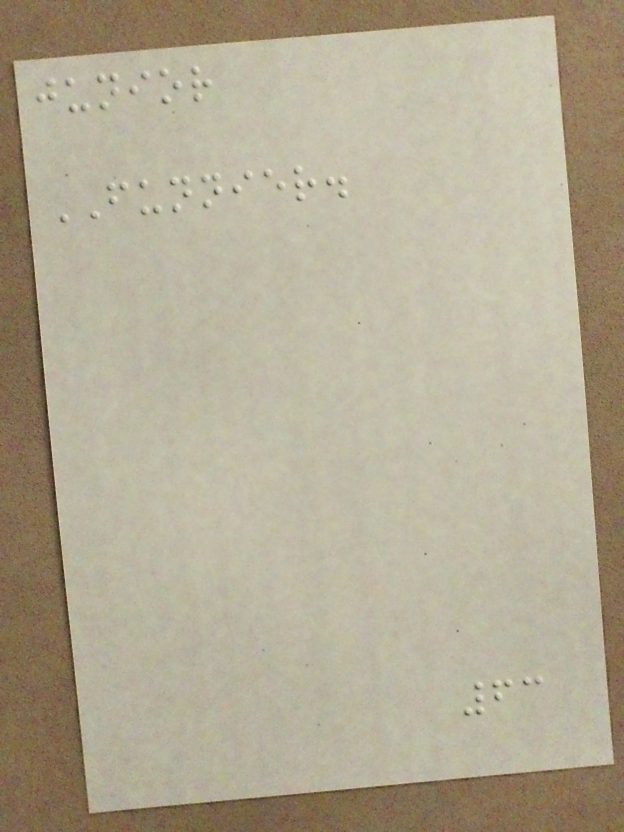junior
FUNNIER.
63
